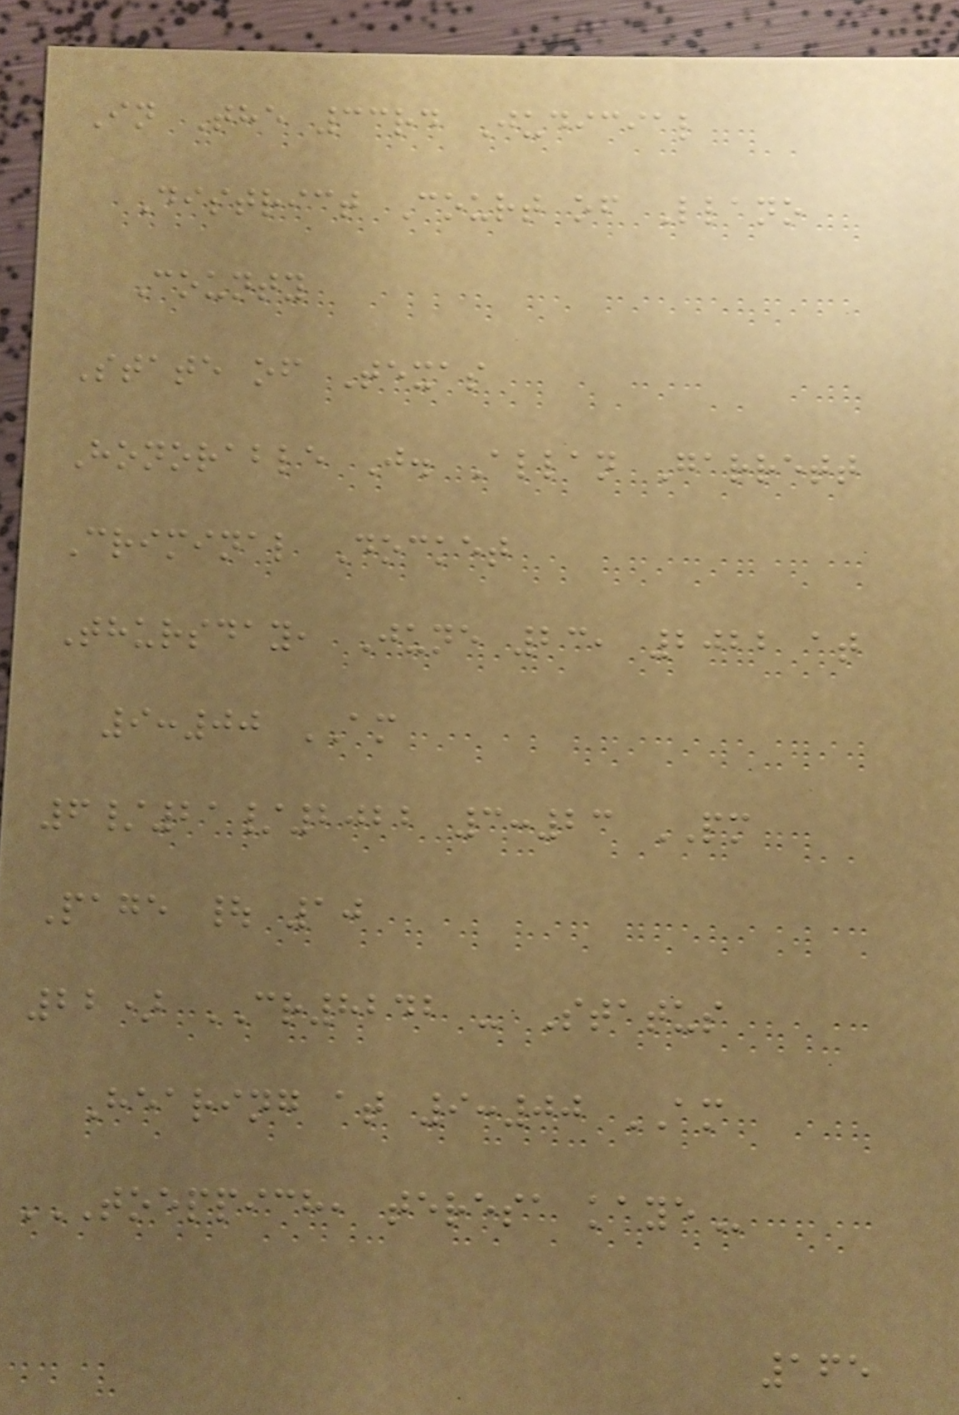In The 33rd Judicial
District Court of Llano
County
State of Texas
Honorable J. Allan Garrett
Criminal Docket
Thursday, June 23, 2022 at
9:00 AM
6/21/2022 3:23 PM
Page | 10
22) CR8242 - Status
Hearing at 9:00 AM
TOEPPICH, TERESA KAYE
165
